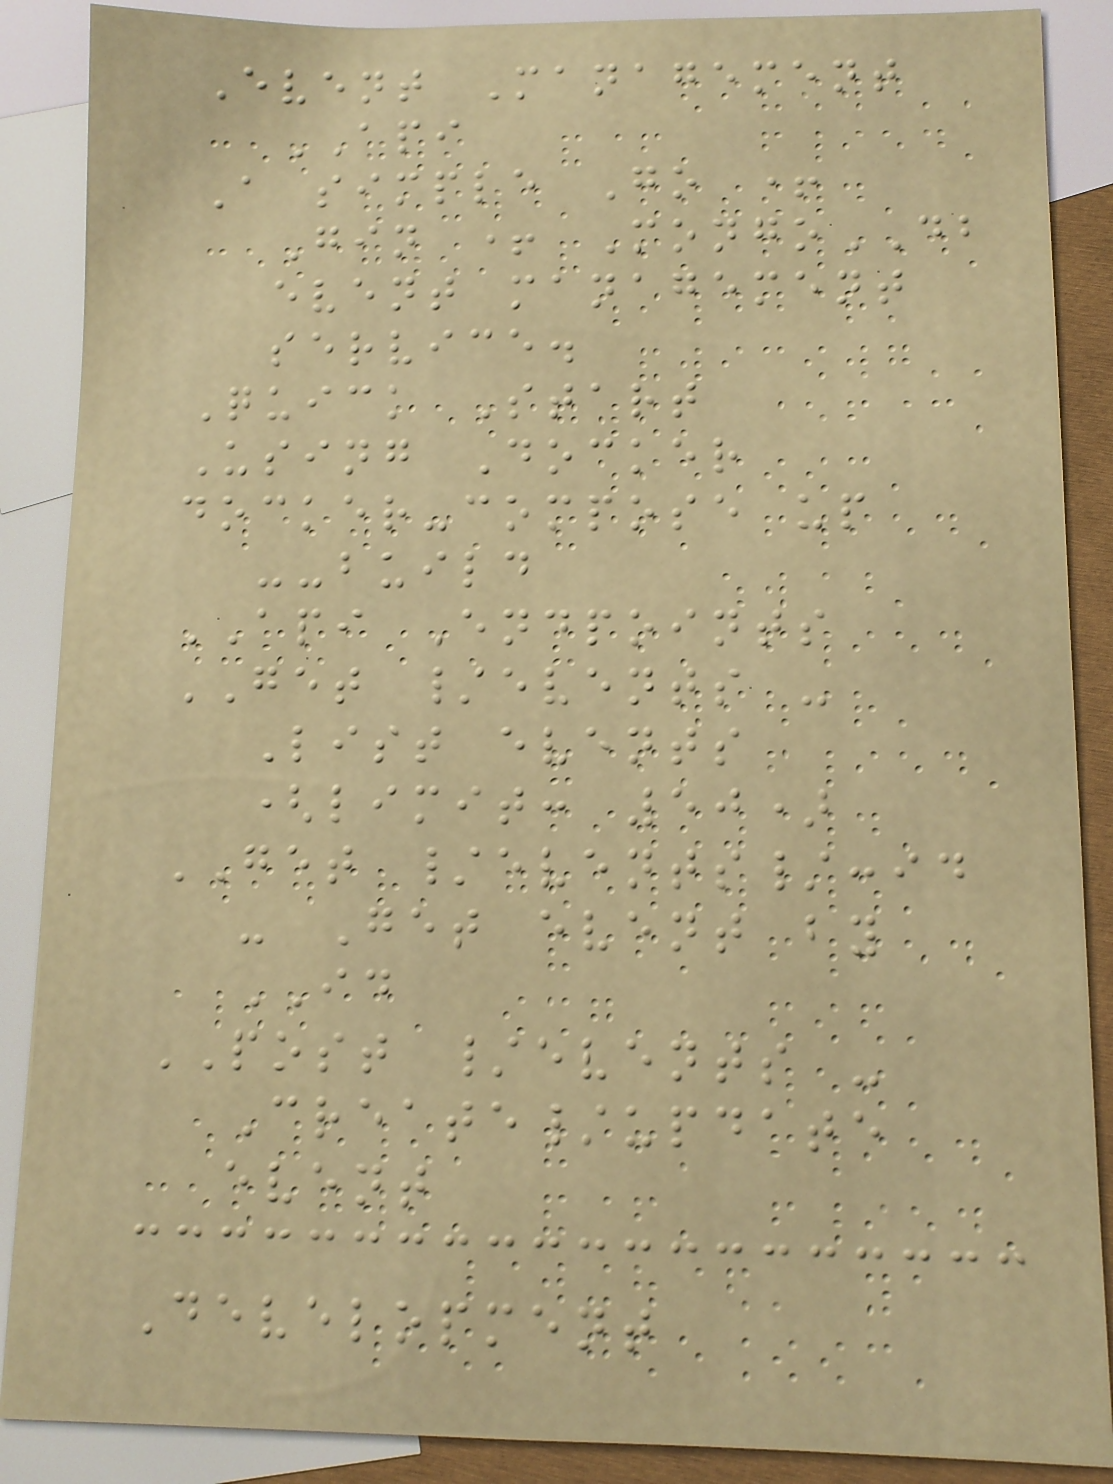Event Management
API
A simple Go +
Gin + MongoDB
event management
service.
Quick Start
Using Docker
docker-compose up
--build
API Endpoints
GET /events -
List events
(limit: 50)
GET /events/:id
- Get event by
ID
POST /events -
Create/update
event
Development
